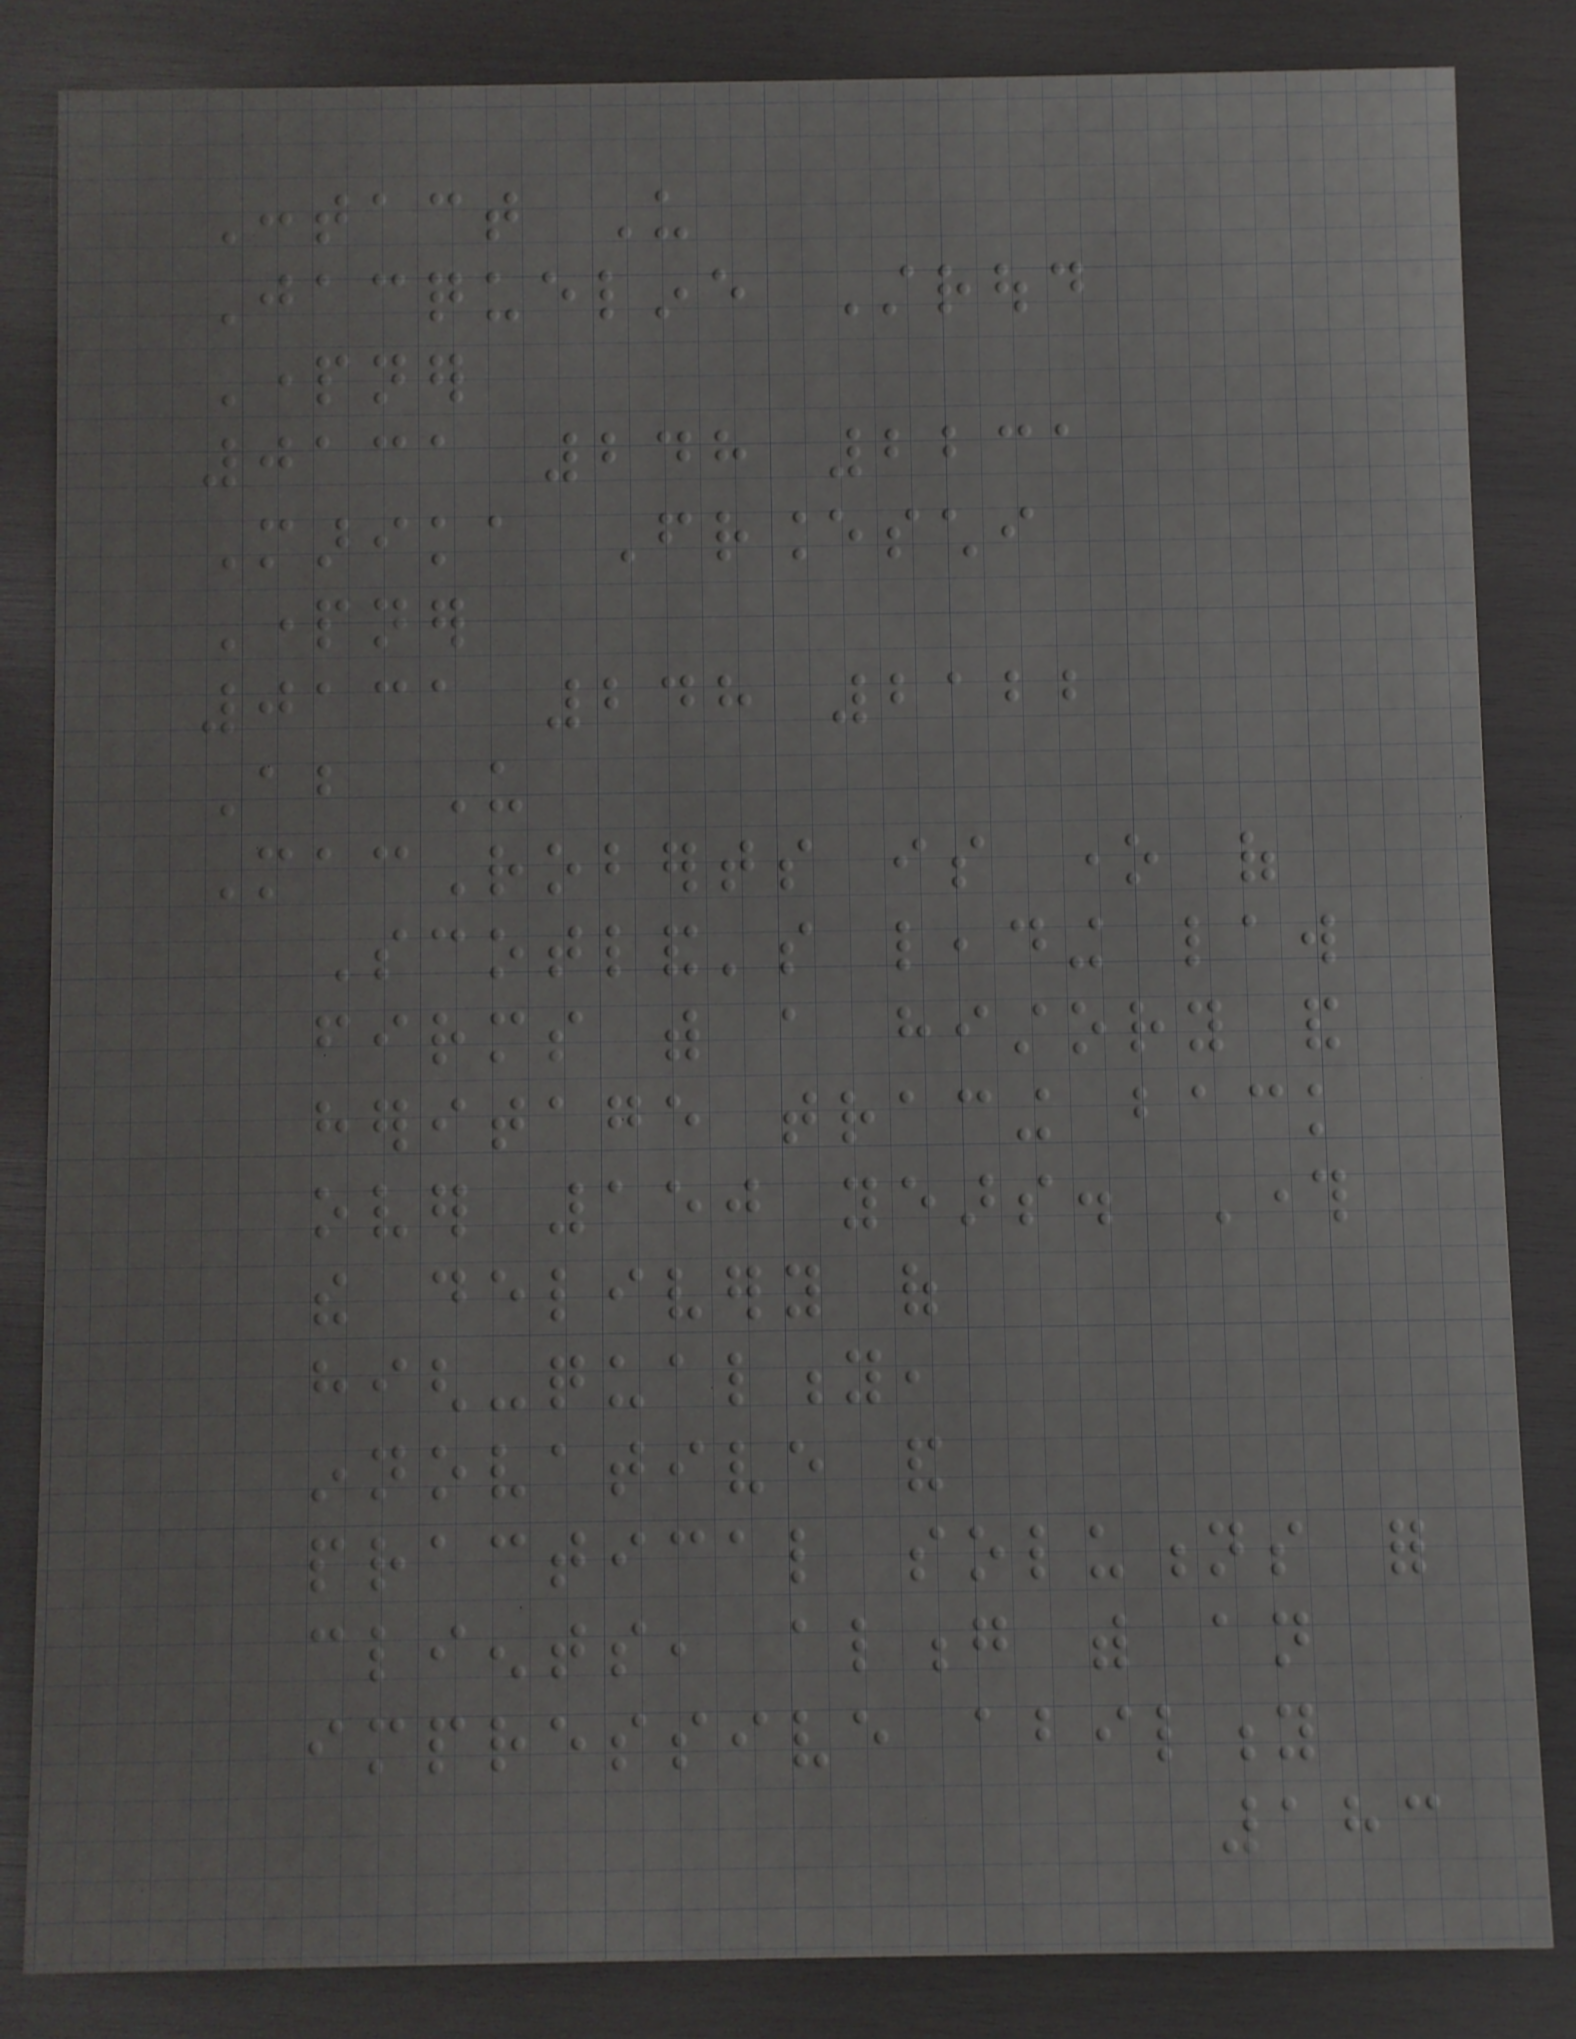Contact Us
Jacqueline Stroud
Partner
0131 248 2231
Marika Franceschi
Partner
0131 248 2122
About Us
MacRoberts is one of
Scotland's leading law
firms with a history and
heritage tracing back
over 150 years. Through
the delivery of
high-quality,
innovative and
practical solutions for
clients, along with an
impressive ability
183
